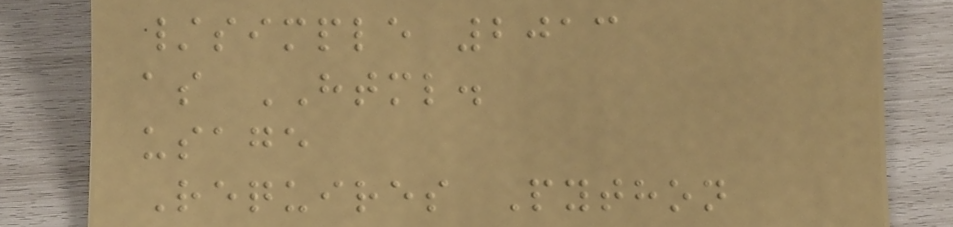/simple 2013
as HTML.
usage
Requires Python
